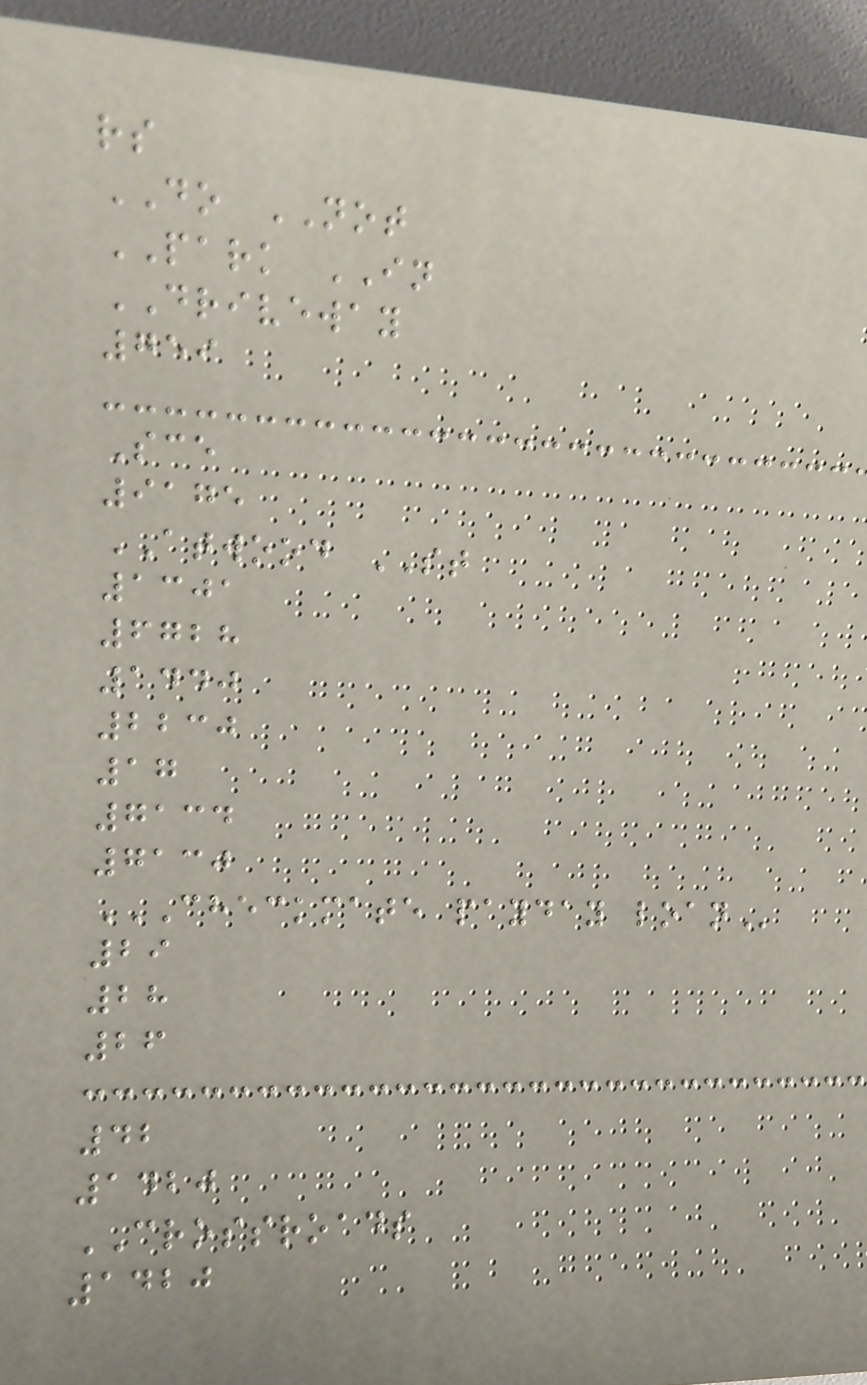rs
DO NOT
PARK IN
DRIVEWAY
759
Sce
9175
ATWOOD ST
1301
6728
1440
2230
17
7134
7130
CHECKMATE PAYDAY LOAN
29
28
26
42
1420
CROSSROADS
1420
